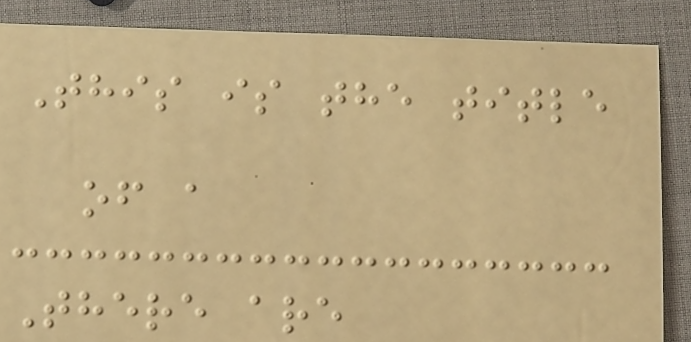This is the title
of a
There are
